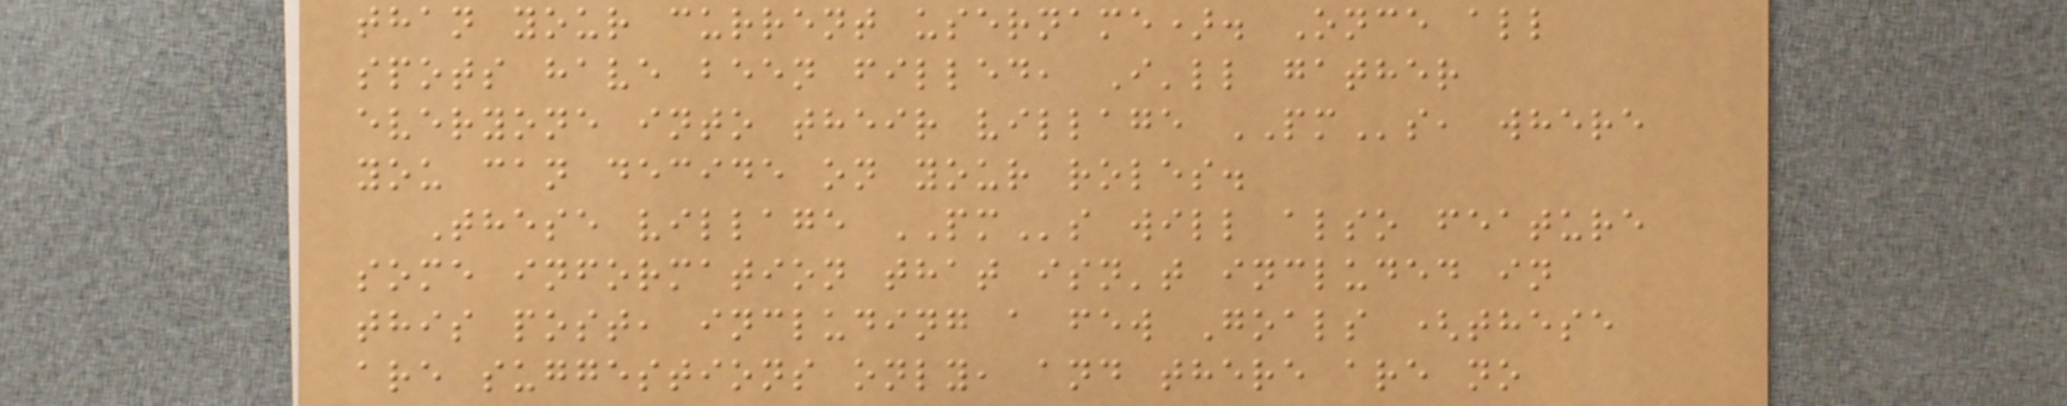than your current username). Once all
spots have been filled, I'll gather
everyone into their village PMs, where
you can decide on your roles.
These village PMs will also feature
some information that isn't included in
this post, including a few Goals (these
are suggestions only, and there are no
